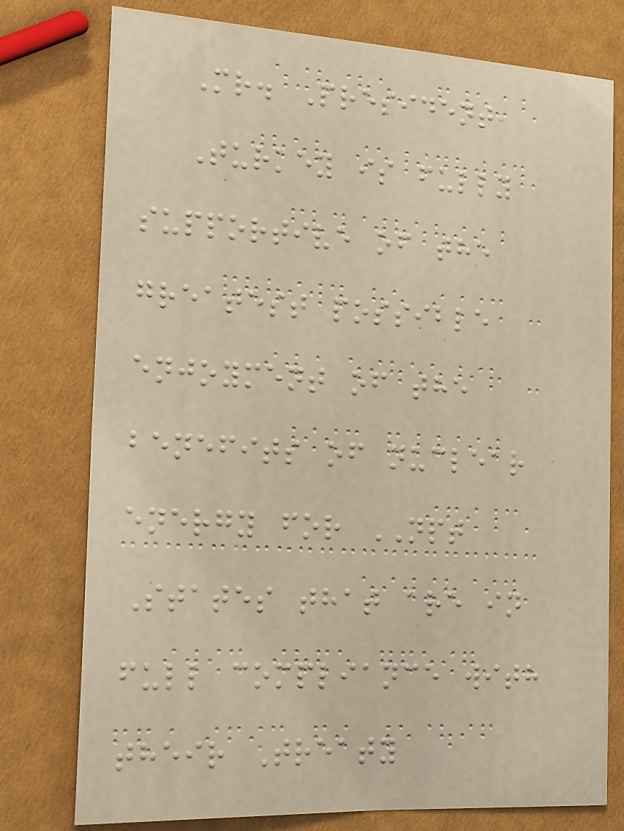Mr. President,
Turkey is fully
supportive of the
greatest possible
enjoyment of the
benefits of nuclear
energy for NPT
States that are in
full compliance with
their Treaty
